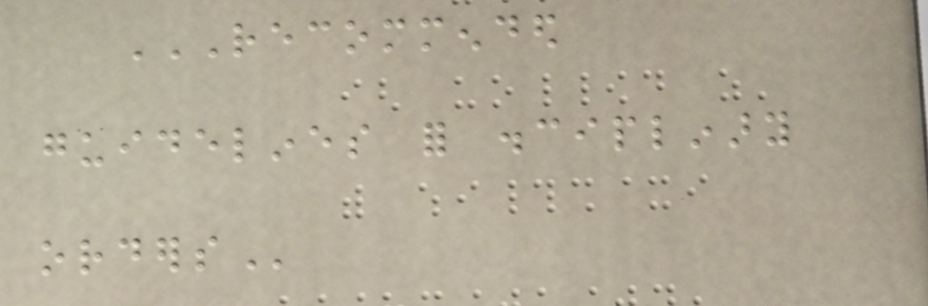RECOMMENDED
GUIDELINES FOR DISCIPLINARY
ORDERS
